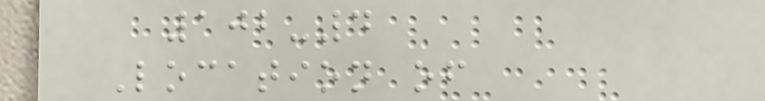102-4
Location of
